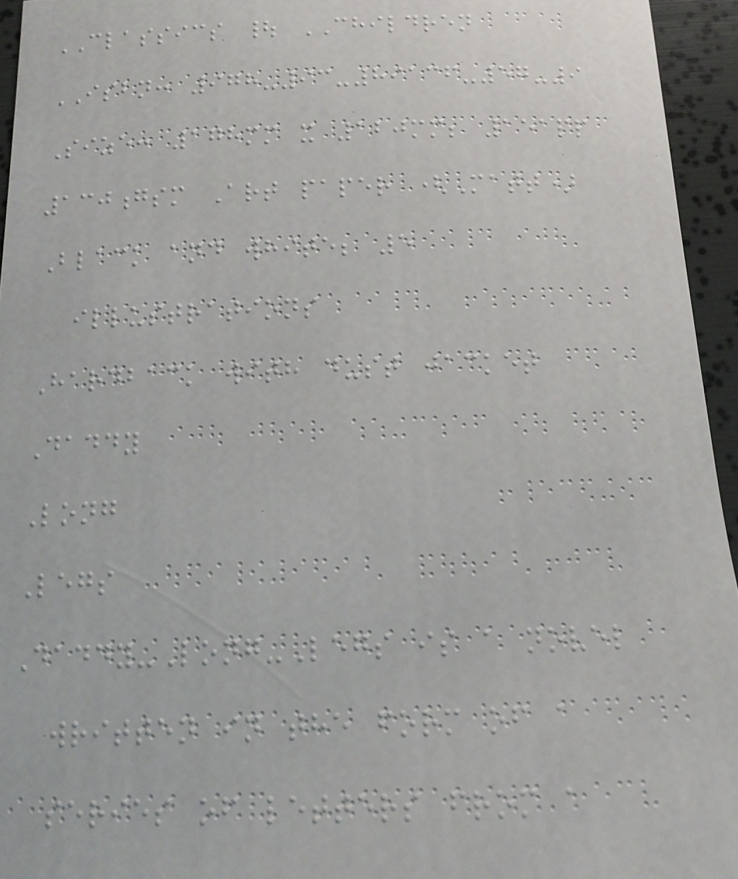CLASSICS | CHILDREN
ISBN: 978-93-89136-57-9
Size: 178mm x 120mm; 151pp
130gsm Art paper (Matt)
Black and white; 5
illustrations
Hardback with dust jacket
Daddy
Long
Legs
Daddy-Long-Legs is a novel
written in the form of a
series of letters from a
